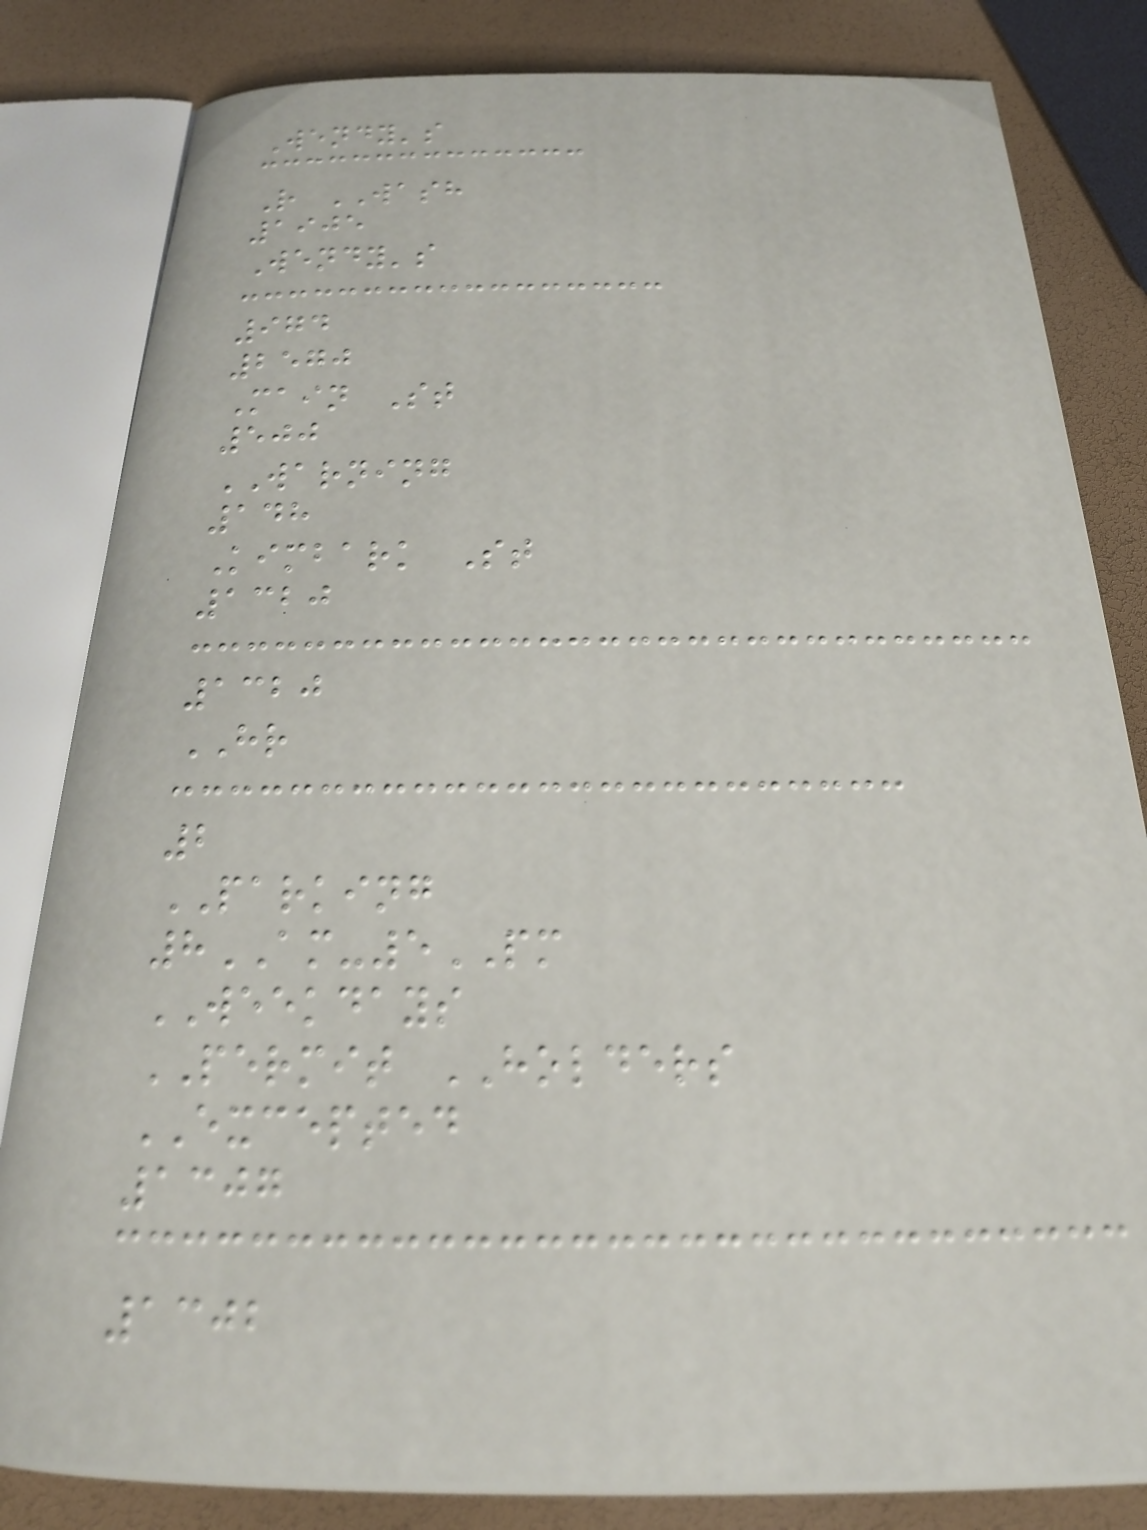Wendy's
R WASH
1905
Wendy's
974
2570
Main St
500
WARNING
148
Kimbark St
1320
1320
HR
2
PARKING
8AM-5PM
WEEKDAYS
PERMIT HOLDERS
EXCEPTED
1307
1302
